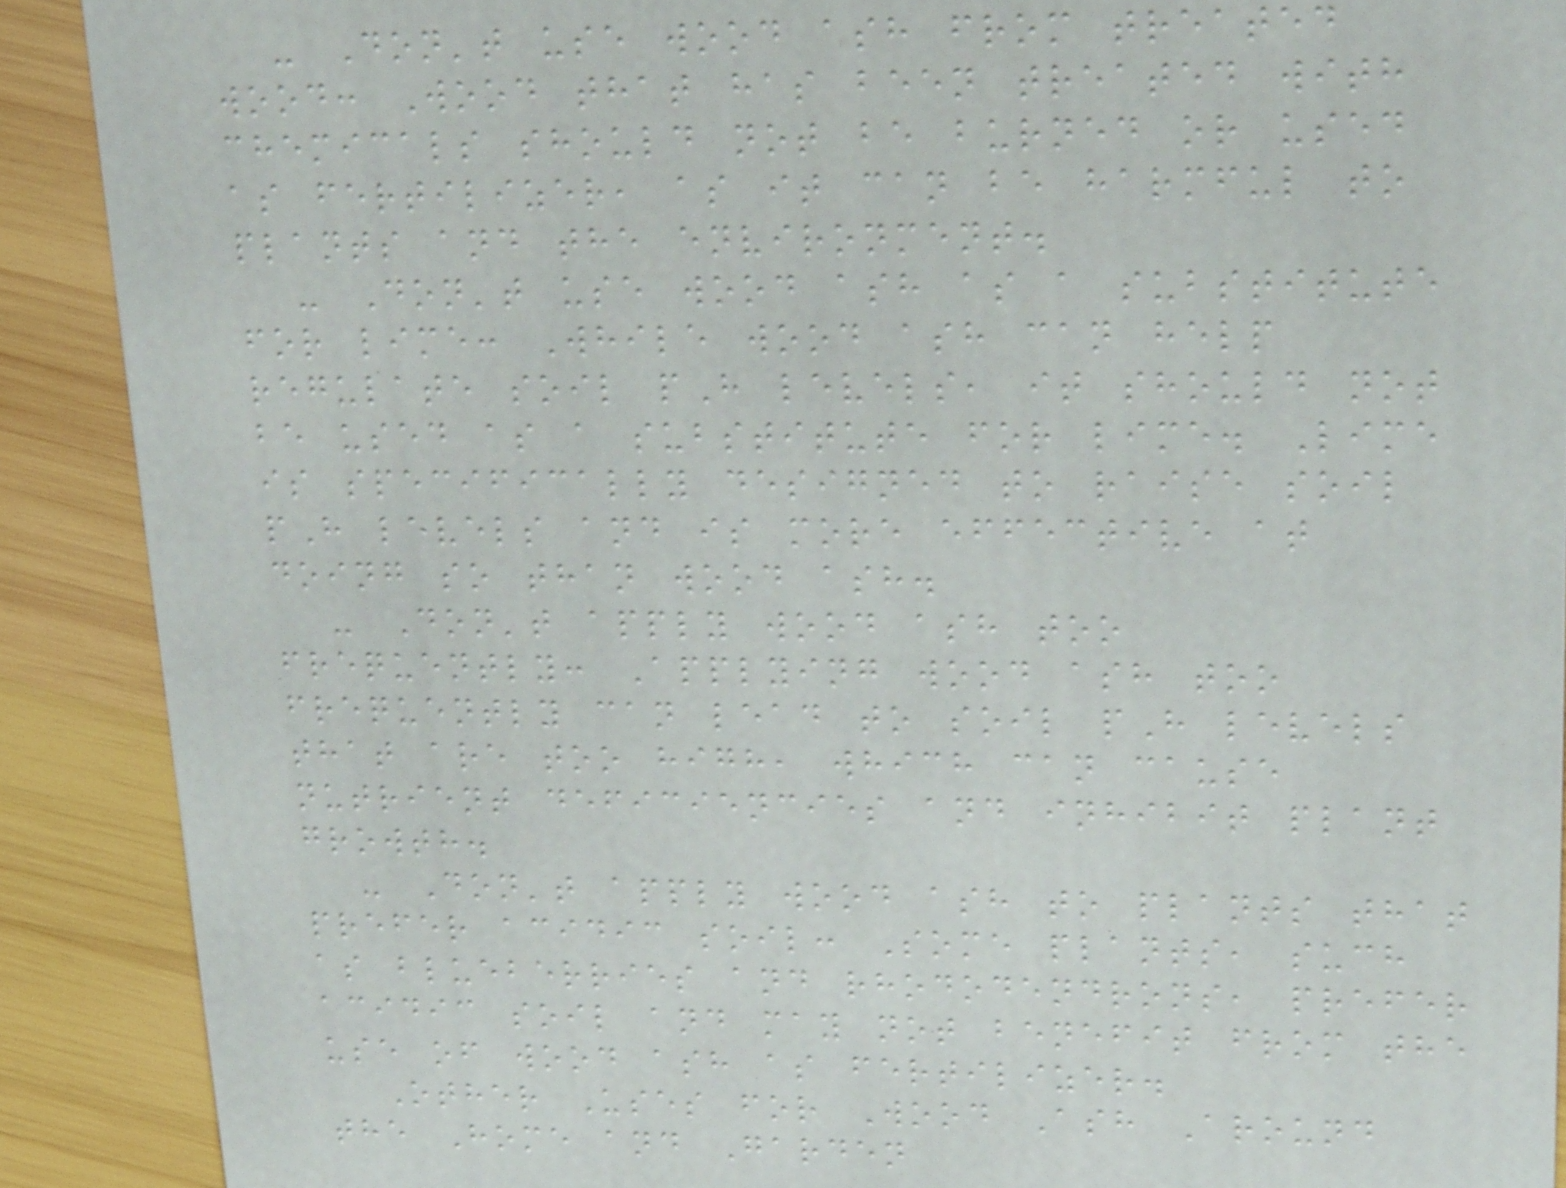- Don't use wood ash from treated
wood: Wood that has been treated with
chemicals should not be burned or used
as fertilizer, as it can be harmful to
plants and the environment.
- Don't use wood ash as a substitute
for lime: While wood ash can help
regulate soil pH levels, it should not
be used as a substitute for lime. Lime
is specifically designed to raise soil
pH levels and is more effective at
doing so than wood ash.
- Don't apply wood ash too
frequently: Applying wood ash too
frequently can lead to soil pH levels
that are too high, which can cause
nutrient deficiencies and inhibit plant
growth.
- Don't apply wood ash to plants that
prefer acidic soil: Some plants, such
as blueberries and rhododendrons, prefer
acidic soil and may not benefit from the
use of wood ash as fertilizer.
Other Uses for Wood Ash Around
the Home and Garden
